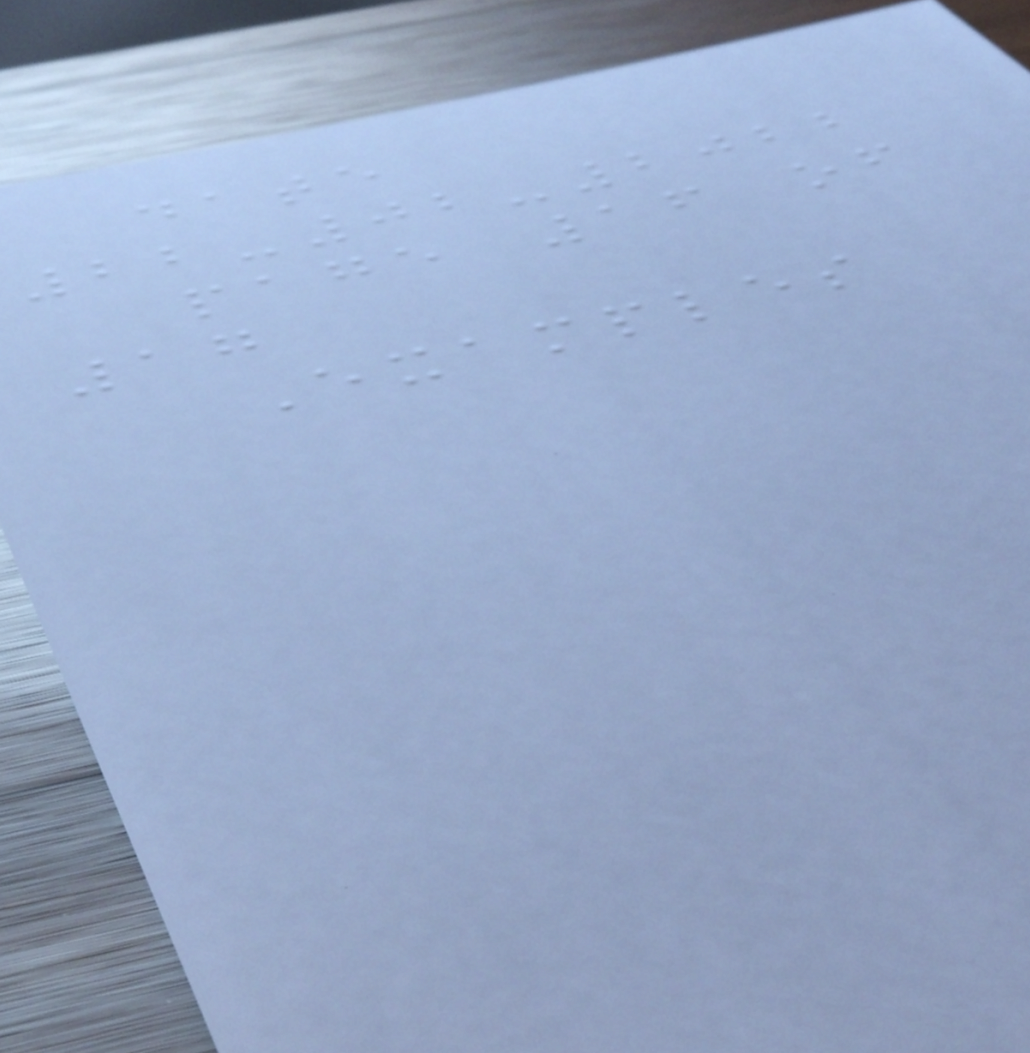date
22-02-2022
page 16 of
17
Examples
